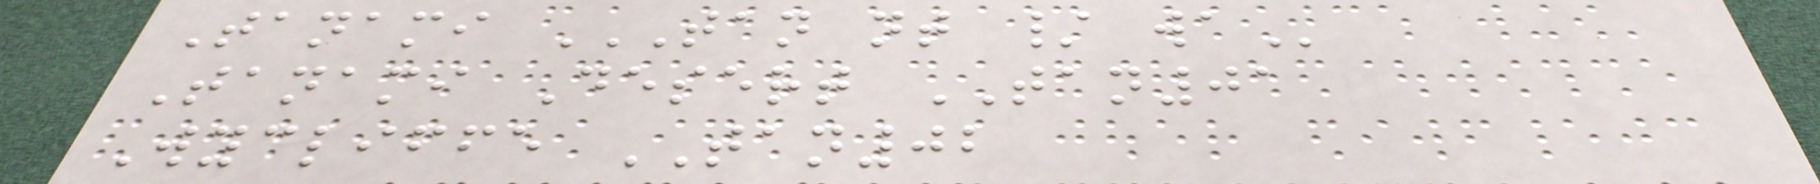Tanami TAN NT / WA
Tanami Desert TAN01
Wycliffe TAN02
